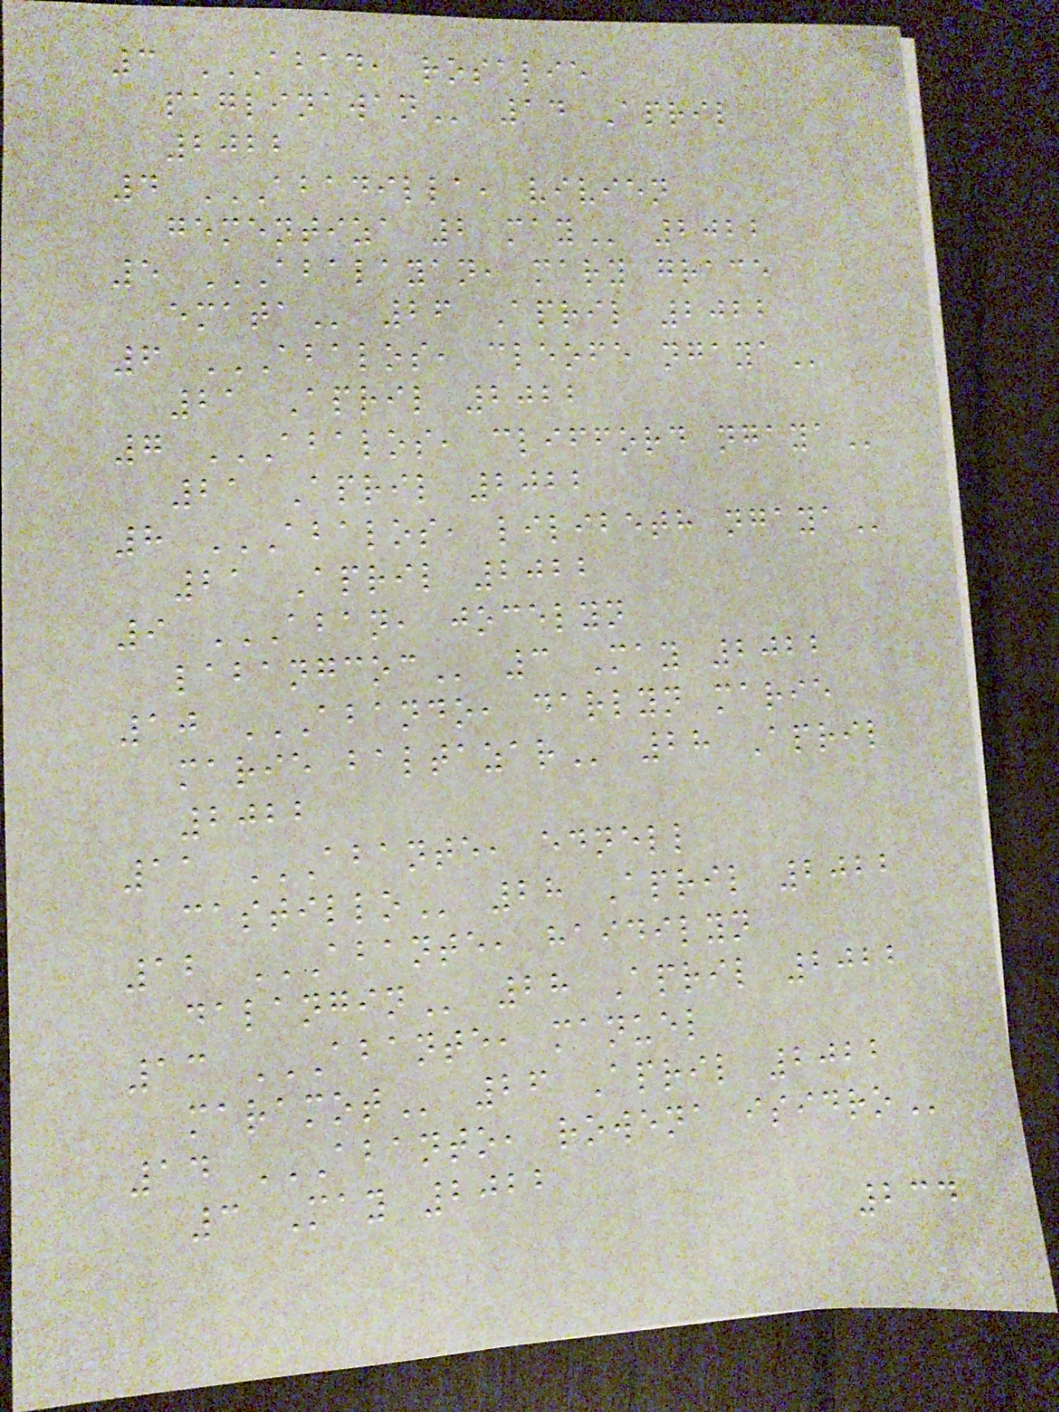3 ABAD, ROSALIE
PAGLINAWAN 14 April
2022
4 ABADILLA, VIVIEN
GEMENTIZA 2 MAY 2022
5 ABALAYAN, MARY GRACE
EMATA 26 April 2022
6 ABALOS, CLEOFE NGAYA
21 April 2022
7 ABALOS, CLIFFORD NGAYA
21 April 2022
8 ABALOS, LILIBETH NGAYA
21 April 2022
9 ABAN, JOCELYN
LABANGCOC 3 May 2022
10 ABANDO, DARLYN MARIE
MARIE BALTAZAR 28 April
2022
11 ABANTE, EDNELL
CASTILLO 28 April 2022
12 ABANTE, HAIDILYN
DALANGIN 28 April 2022
13 ABANTE, MANUEL
MARAMOT 26 April 2022
14 ABANTO, ROWENA ISIDRO
3 May 2022
234
